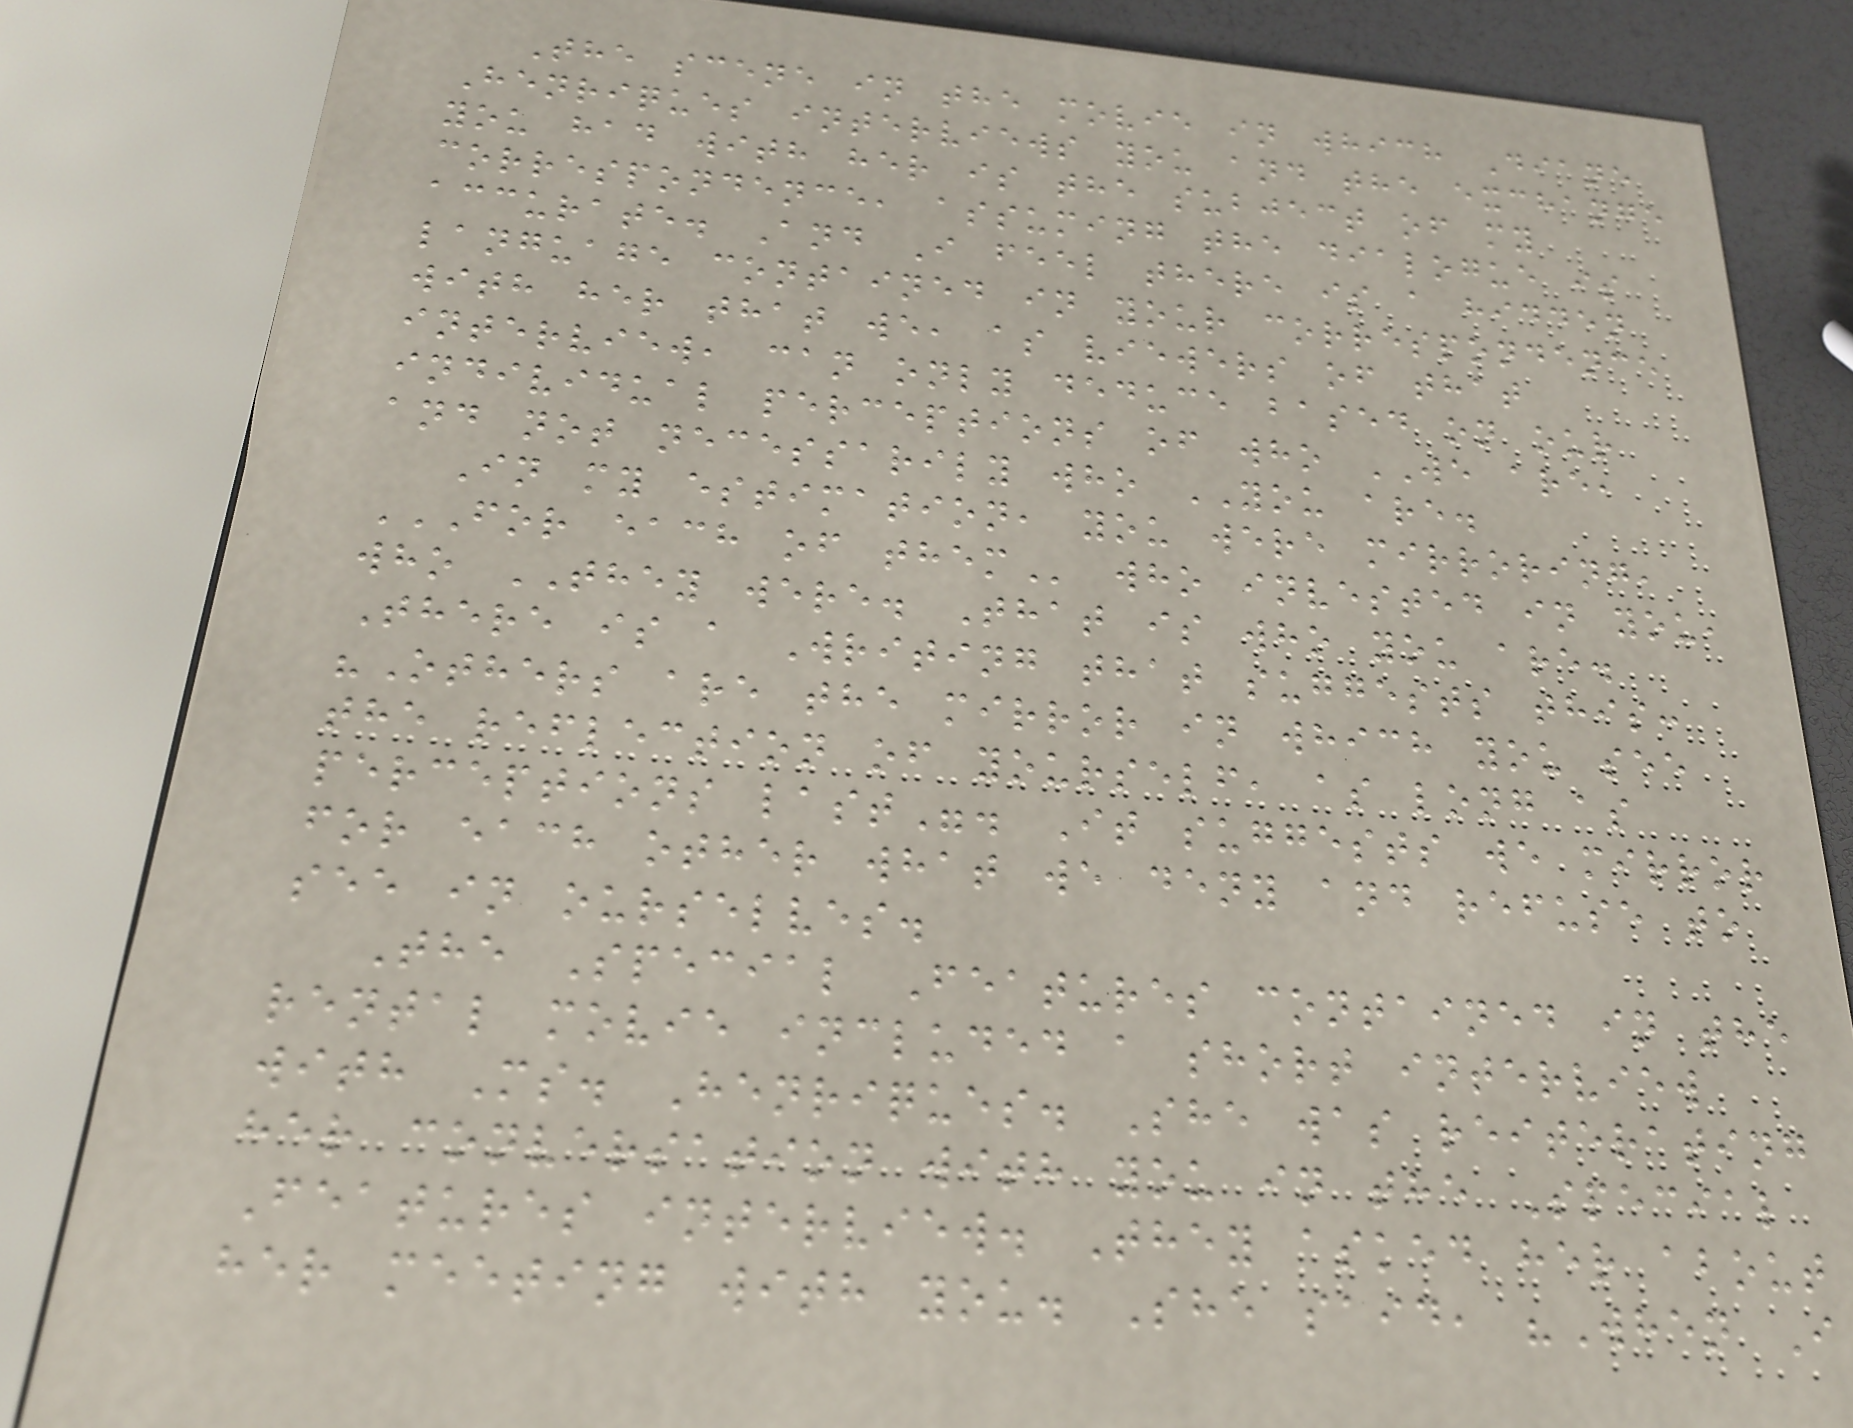The scene in the movie in which Diane
Henriques interviews you and the exchange
you had with her is the subject of my
correspondence, assuming the dialogue is
accurate. And I feel there is a hidden
language contained in your correspondence
with her that we, as viewers of that
interview, can only deduce based on our
individual perceptions of who WE are,
and not necessarily who YOU are.
In my estimation, you were mirroring,
FOR EACH OF THEM who invested in you,
who THEY were. That is who you are.
There is a Writing that suggests this:
"Others are the mirror in which you see
the reflection of yourself, as long as
perceptions last". It suggests we mirror
for each other what we deny and refuse to
see in ourselves.
The Special Features contained in the
rental movie included a short interview
with Ms. Henriques. She was reiterating
her conversation with you in the Special
Features interview. They asked her about
her meeting with you. She said, "When I
